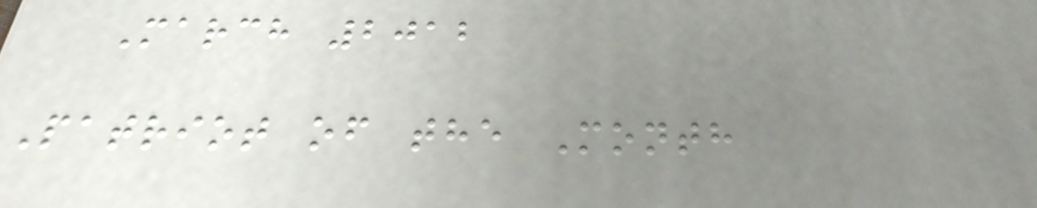March 2012
Patriot of the Month
